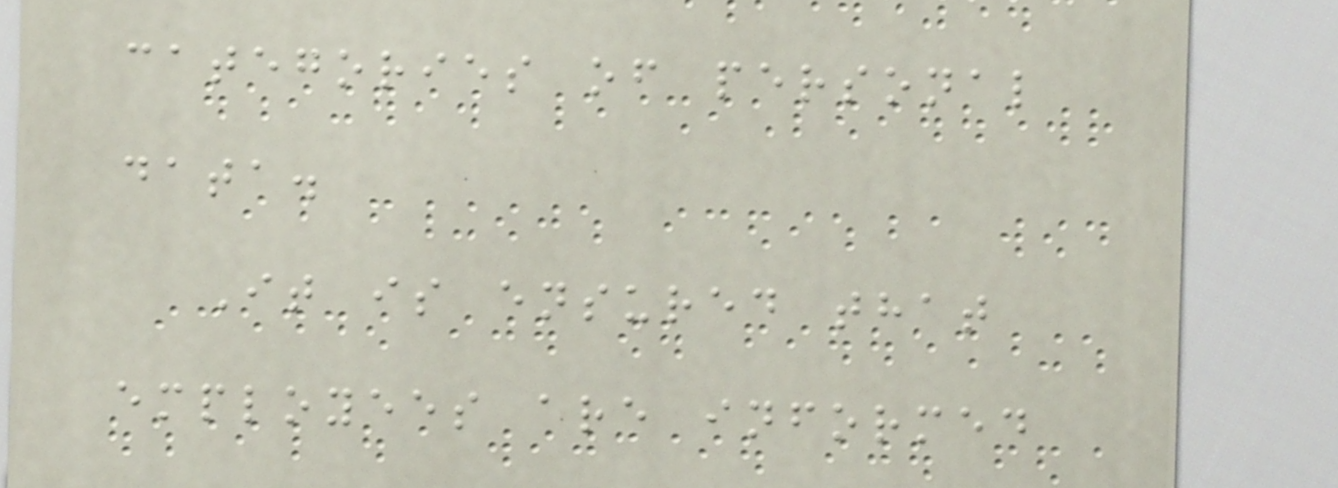categories of personal
data.
It is ensured that
employees are informed
